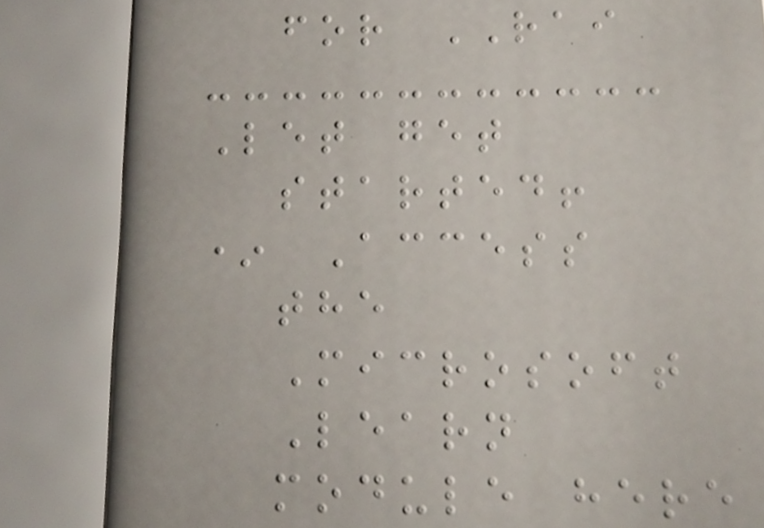for RAI
Let get
started!
* Access
the
Microsoft
Learn
module here
